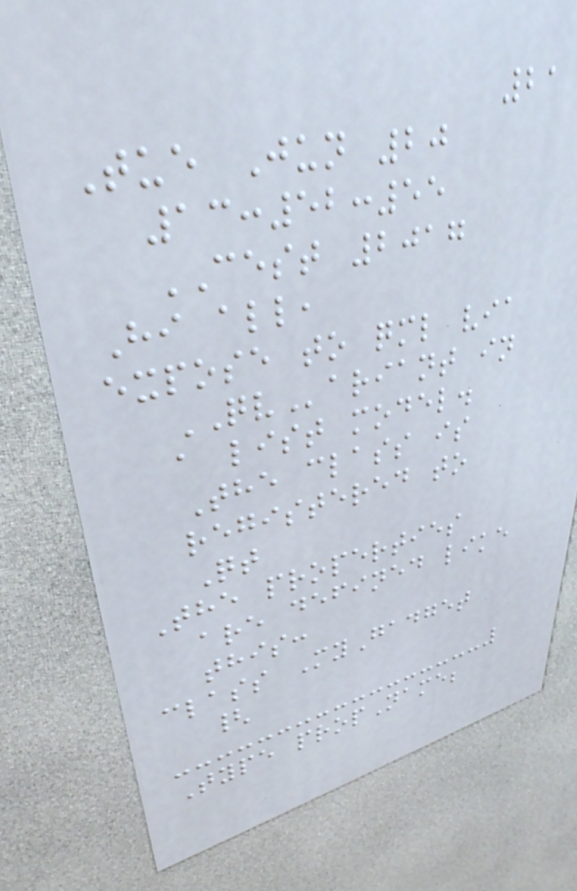21
Tue Jun 20
13:52:55
CEST 2017
Hi all,
expose to qml via
QVariant in
a list model.
The class is
registered to
Qt
The properties
are defined like
this:
class MyGadget
{
Type propName;
